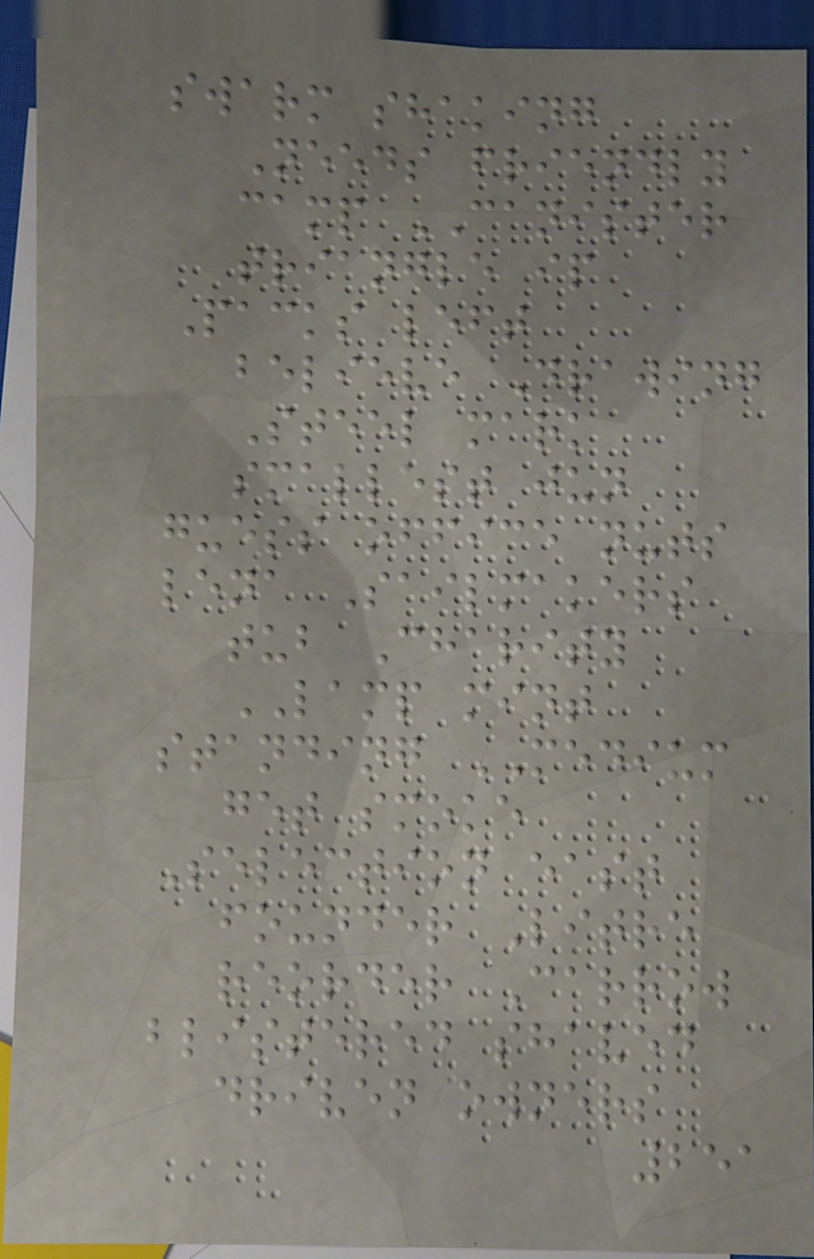swarm shaking
Needs friendly
camp CANISTER
triangle ip
Packs left
believe Drawing
Steel mark
smallest jun
guess office nuts
lena Sailmakers
tub Charity
LAMP mint
standing MEDIUM
get smoke
Selection east
founder Litre
reorder Carrow
blistered shaved
driven owners
251
